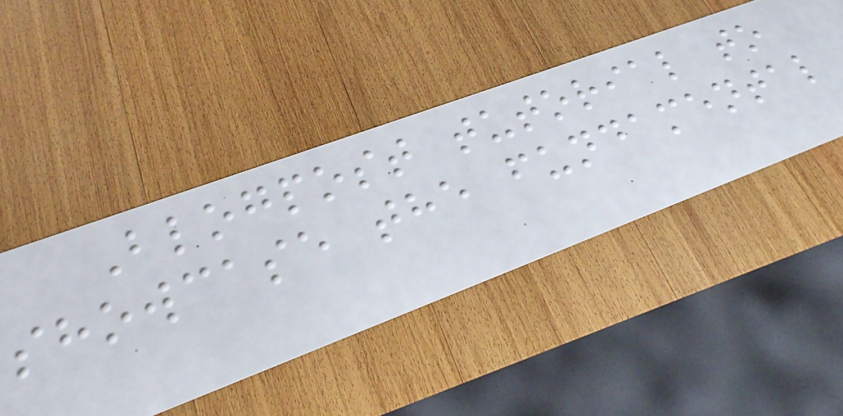Blogpost tutorial to
showcase the fundamental
